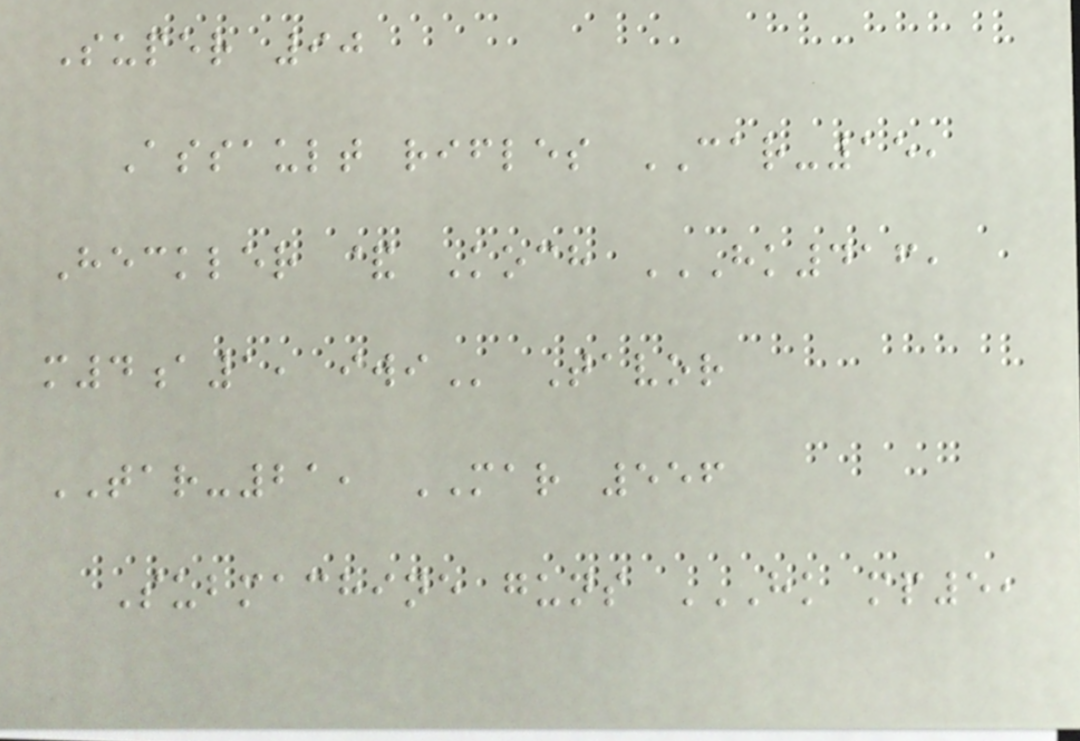Super 90
Assault rifles CAR-15,
Heckler & Koch HK416,
M4A1, IWI Tavor
TAR-21, MAR 556
Submachine guns HK MP5,
